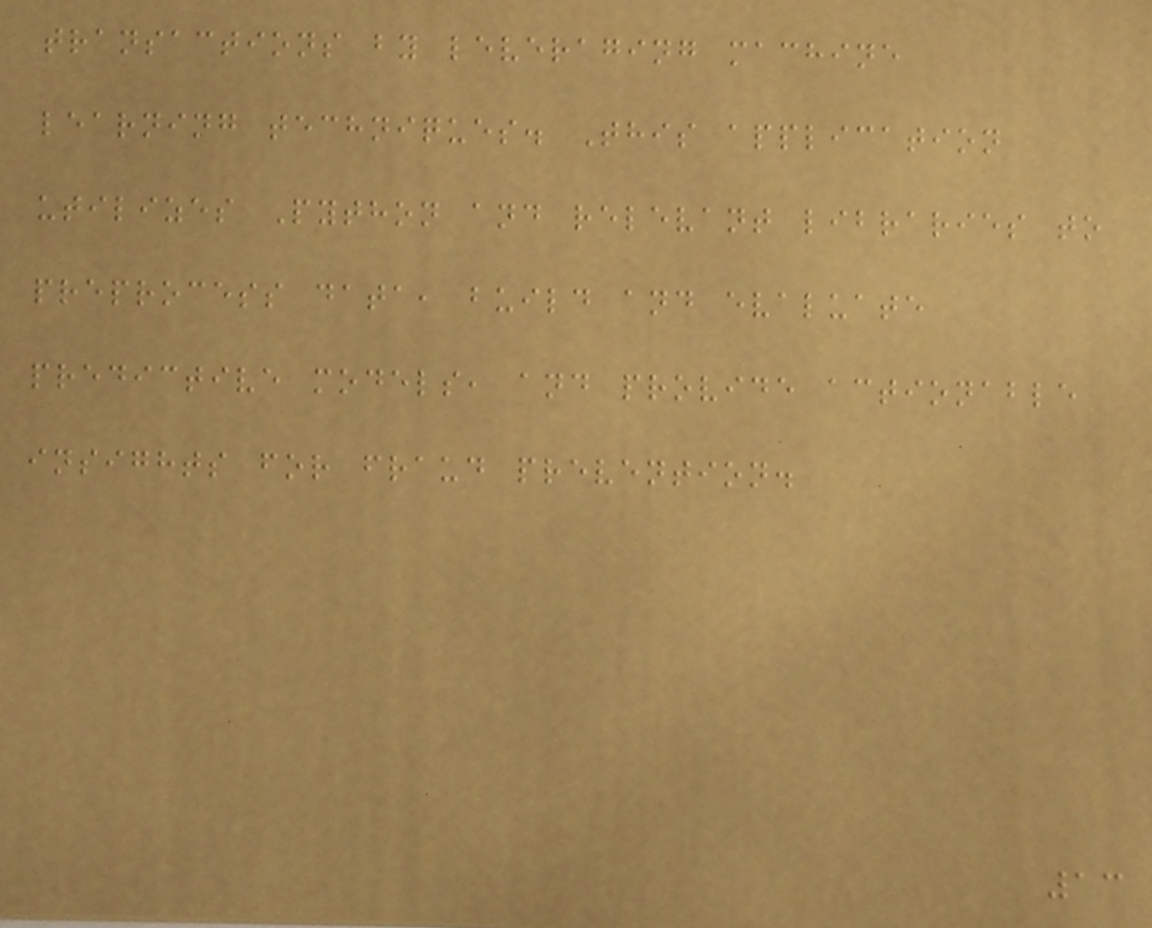transactions by leveraging machine
learning techniques. This application
utilizes Python and relevant libraries to
preprocess data, build and evaluate
predictive models, and provide actionable
insights for fraud prevention.
13
